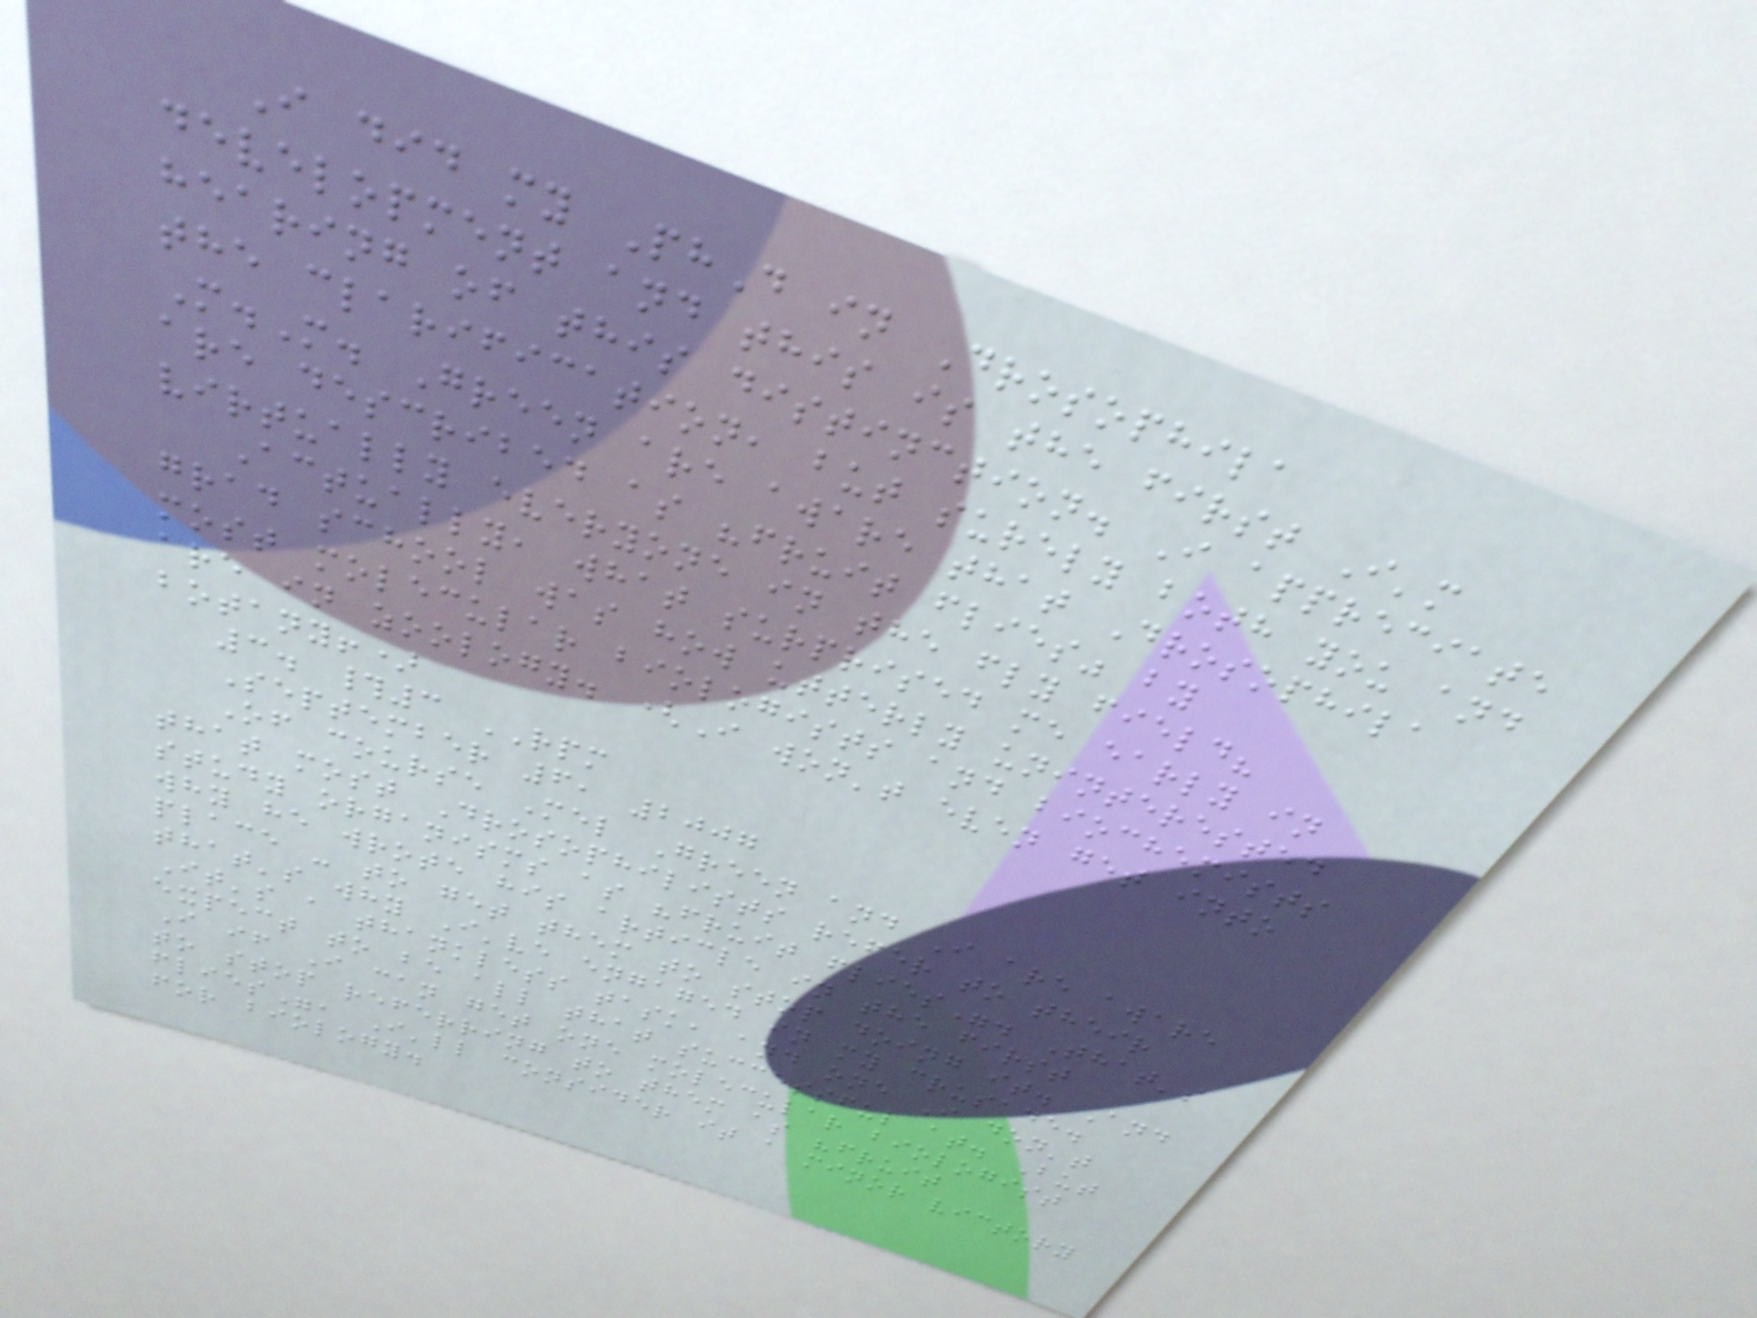I did my PhD in Drosophila
development and this is the first I'm
hearing of this distinction. I appreciate
the clarification, but surely both you and
M.M. Green are aware that Drosophila
are described as "fruit flies" by
virtually everyone in the fly field?
Actually, what surprised me early in
grad school was how utterly uninterested
most molecular biologists and biochemists
are in zoology. (I won't even get into
botany!)
3. #3 RPM
September 6, 2007
Of course Mel Green and I are aware
that most Drosophilists refer to their
study organisms as "fruit flies". That's
why he wrote his article in the first
place - to get them to stop doing it. And
that's why I've engaged in my crusade.
It's a thankless task, and one I don't
expect to be all that successful at. But
I if I can get one molecular biologist
to stop referring to them as "fruit
flies", I'll consider it a minor victory
for biology.
